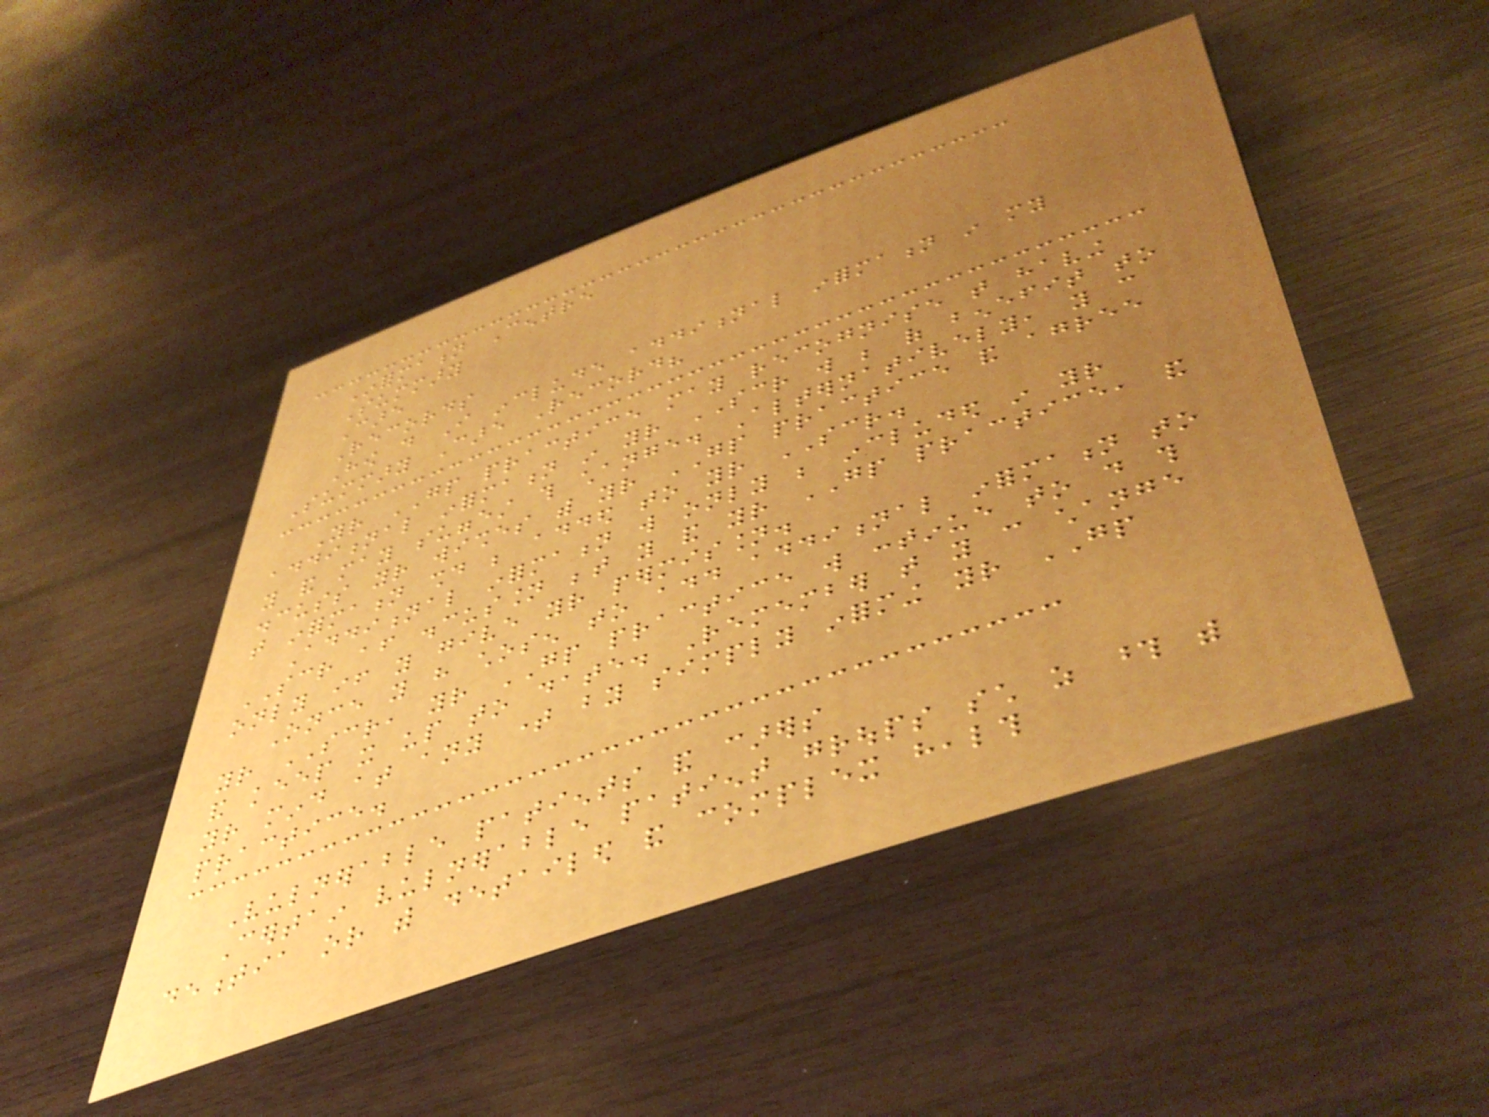Information Centre
Summary
Care
Records
How do I include additional information in my
Summary Care Record?
Your GP practice may recognise that having
additional information in your SCR will be of benefit to
you and may suggest this change. Alternatively, you can
discuss your wishes with your GP practice and agree
that information should be added to your SCR.
Additional information will only be included in your
SCR after discussion between you and your GP practice, and
only if you give your permission.
Once you have chosen to add additional information to
your SCR, your GP practice will continue to do this
and keep it up to date. Remember that you can change
your mind at any time by simply informing your GP
practice.
Vulnerable patients and carers
Certain vulnerable patient groups such as those with
dementia or with detailed and complex health
